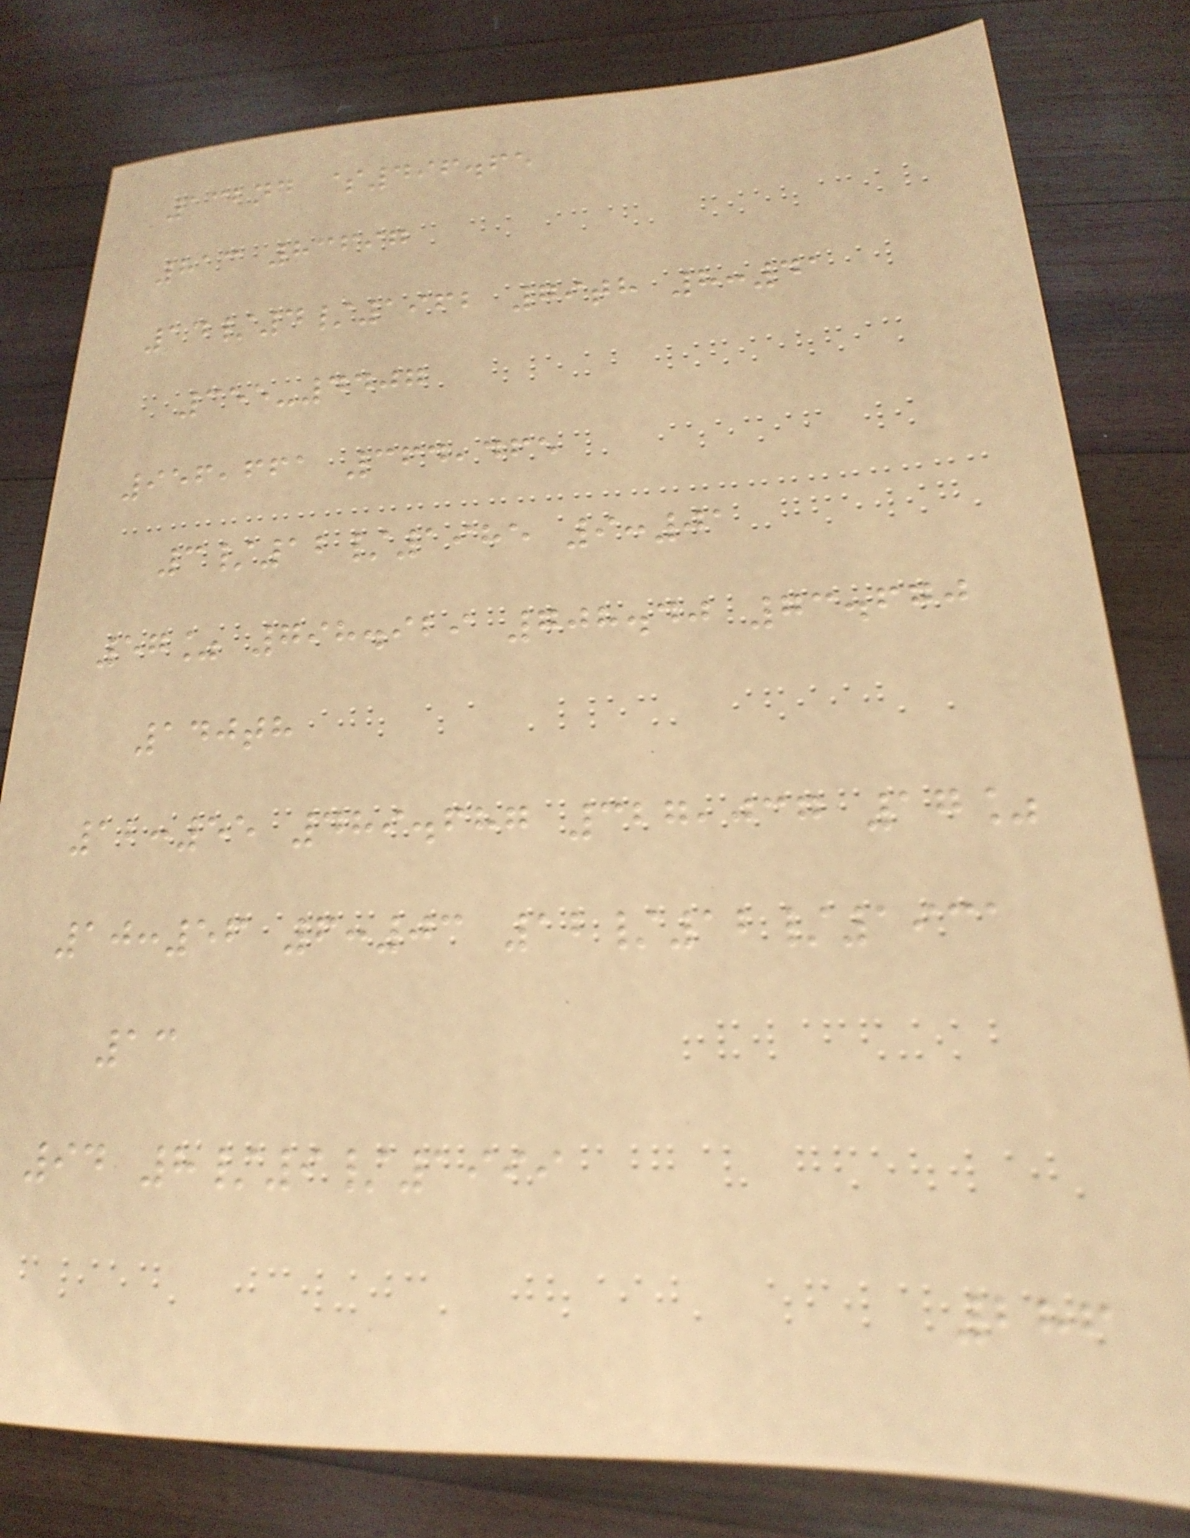132nd $496.65
813 83697
14/4/1962 79th 8:41
355-4407
956,661 364,465
3/12/1985 9:01
57% 798.929 708.40 73.670
140th
12:55 489.687 327,037 17%
10:56 6:03 12/12/1931
13
94 8/9/1999
286
